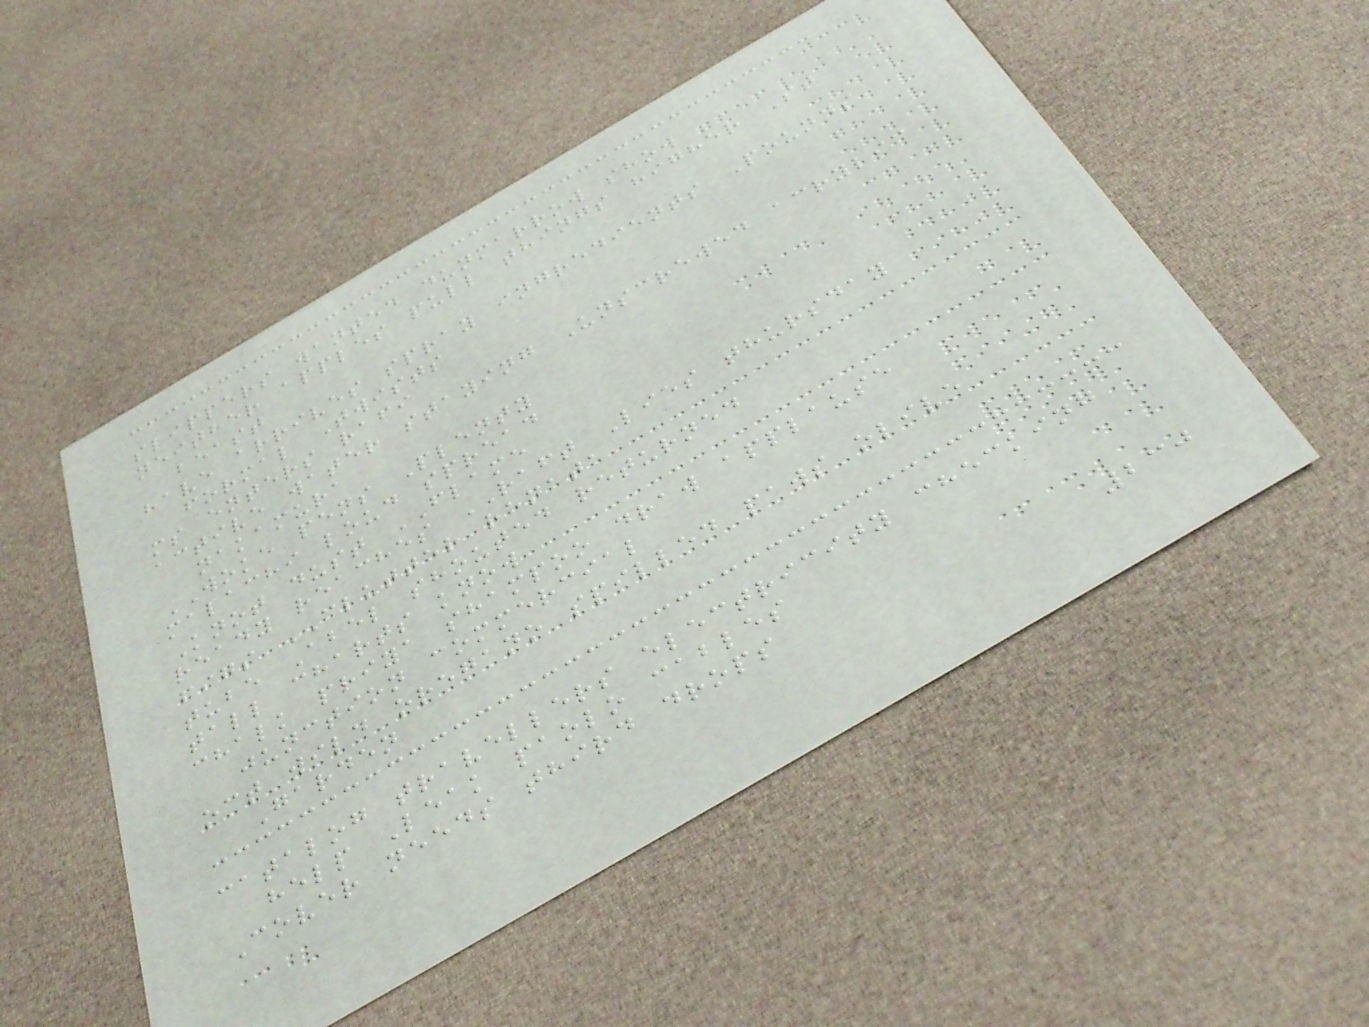slippers wanted dunmarrow show
neither apples pull things higher St
beast
have arrives spray ingredients Pounds
formal Twists
ms enters rafi
active water staying Unscrewed acrylic
nakamura
WOKE pens Plenty
malachi loud spread
Knot dust FLAME
ready reaches RAFT Lies thursday
figs CLUTTER renata
tube Abel shouted returned
tall charts know
chalk priya shampoo draw applause
junction commercial
oct wild oregano spilled paws olive
Garden
catalog travellers electricity checking
help Leak paolo cables
Cover needs third drops
230
